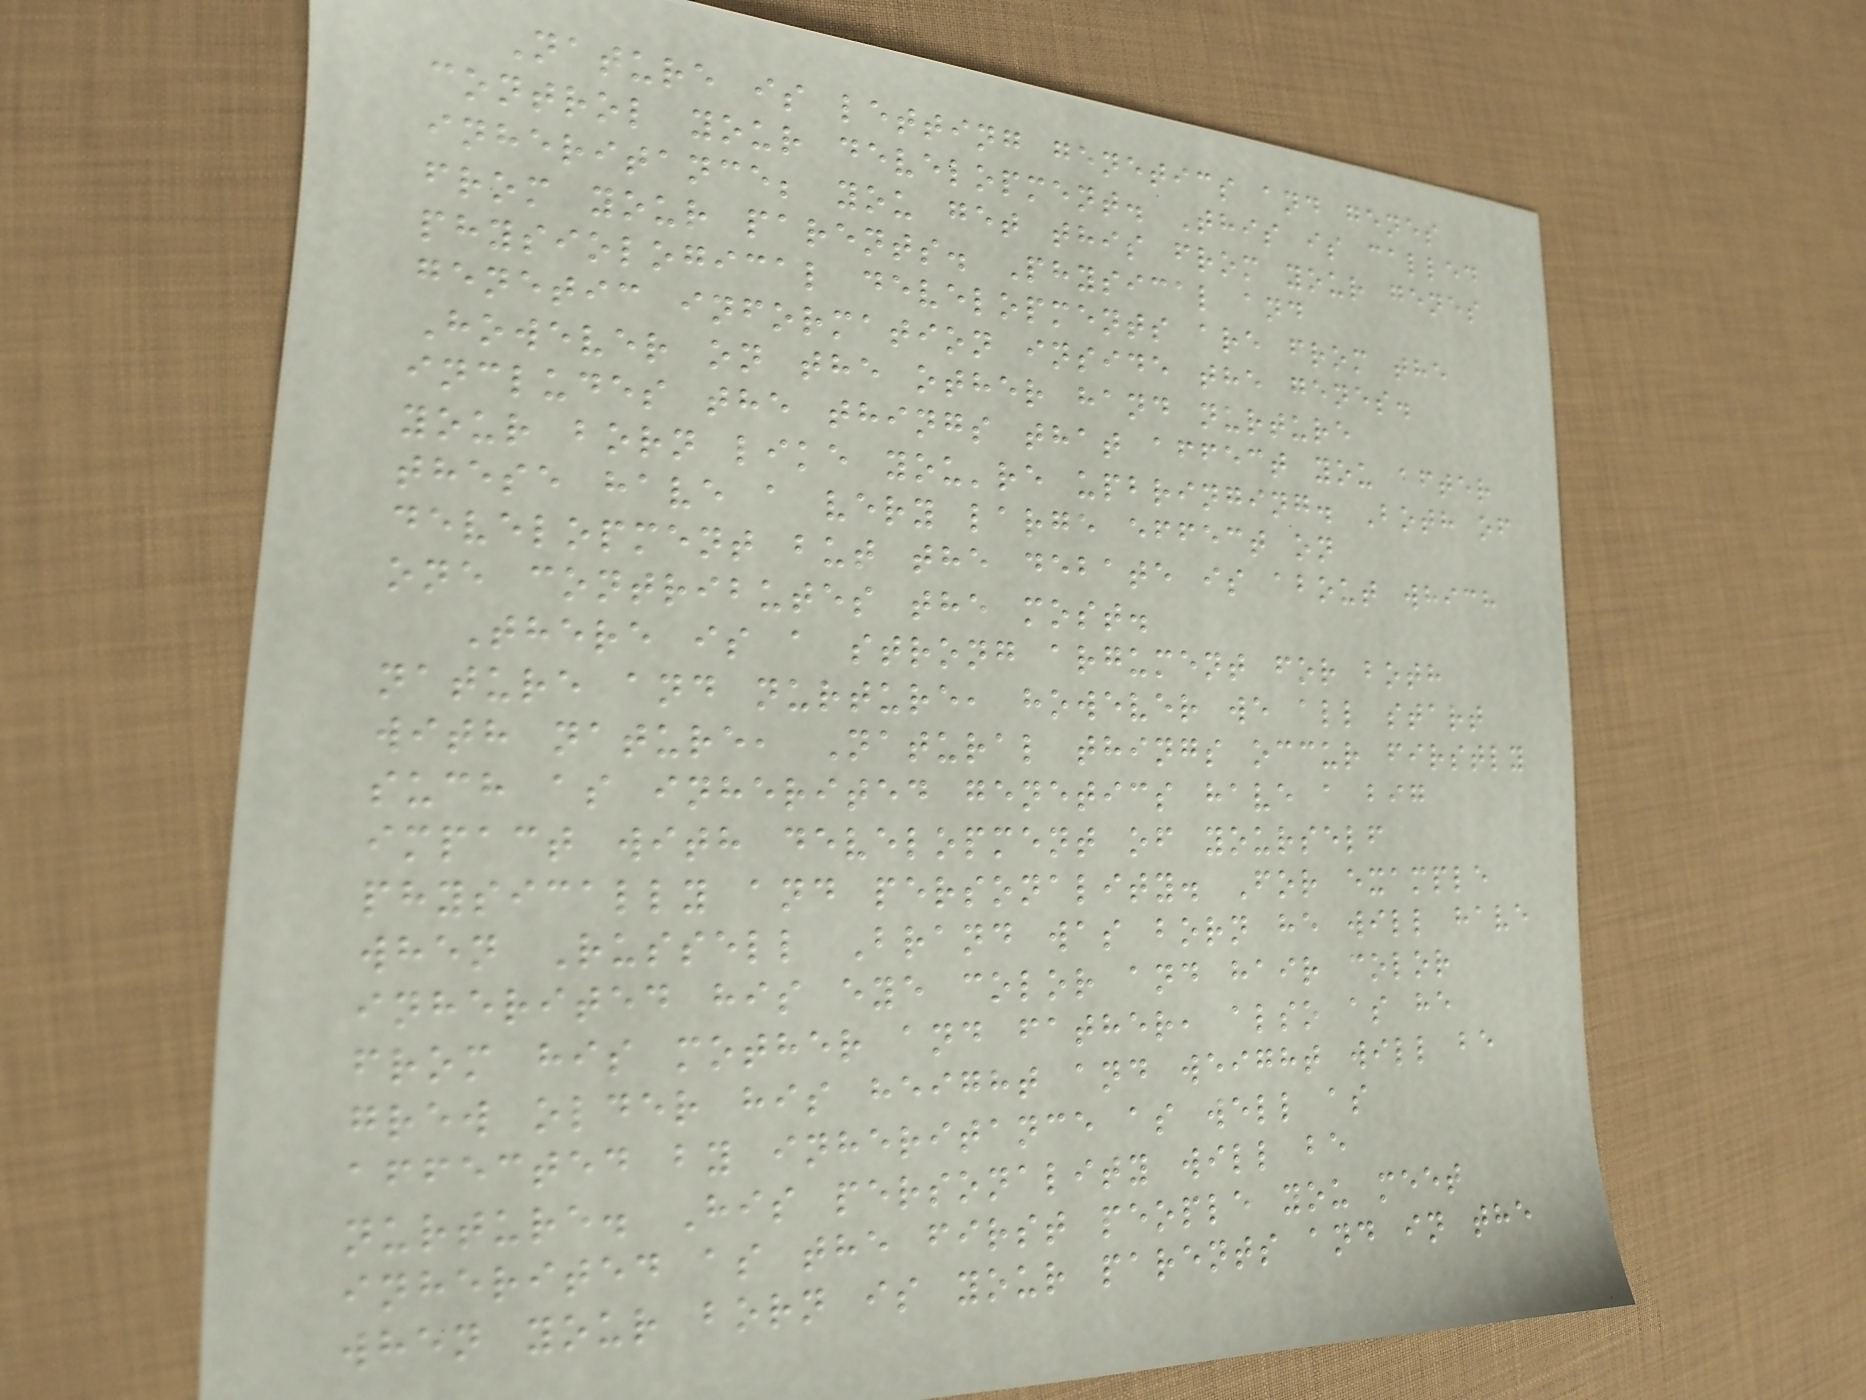Nature is letting genetics and genes
control your development. This is called
inheritance; you get this from your genes
from your parents. Physical and
physiological developments are from the
genetic information inside the genes.
However on the other hand nurture
includes the things that affect you after
your born like you're upbringing. Both of
these have a very large effect on
development but the debate is about which
one contributes the most.
There is a strong argument for both
nature and nurture, however we all start
with nature, Natural things occur firstly
such as inherited genetics have a big
impact with development of yourself
physically and personality. For example
when Russell Brand was born he will have
inherited his eye color and hair color
from his mother and father, also as he
grew older his height and weight will be
affected by inheritance as well as
nurture. His personality will be
inherited as the first people you meet
when your born is your parents and in the
